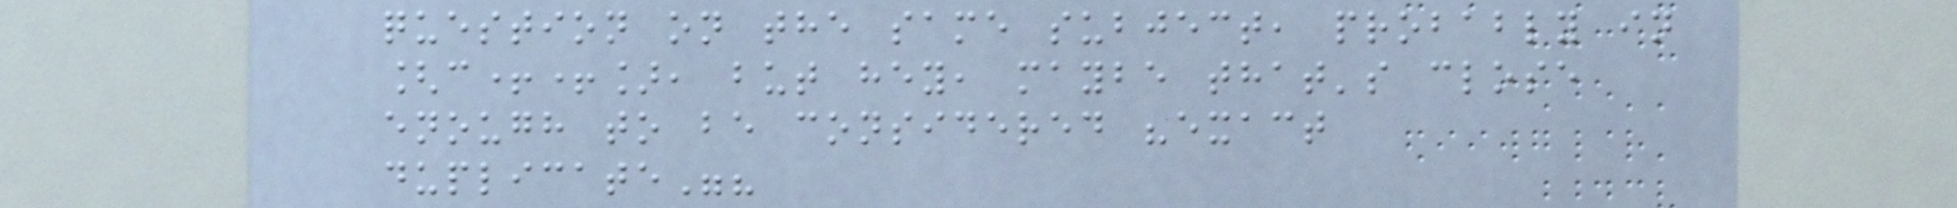question on the same subject, probably in
[c++], but hey, maybe that's close
enough to be considered "exact
duplicate"?
